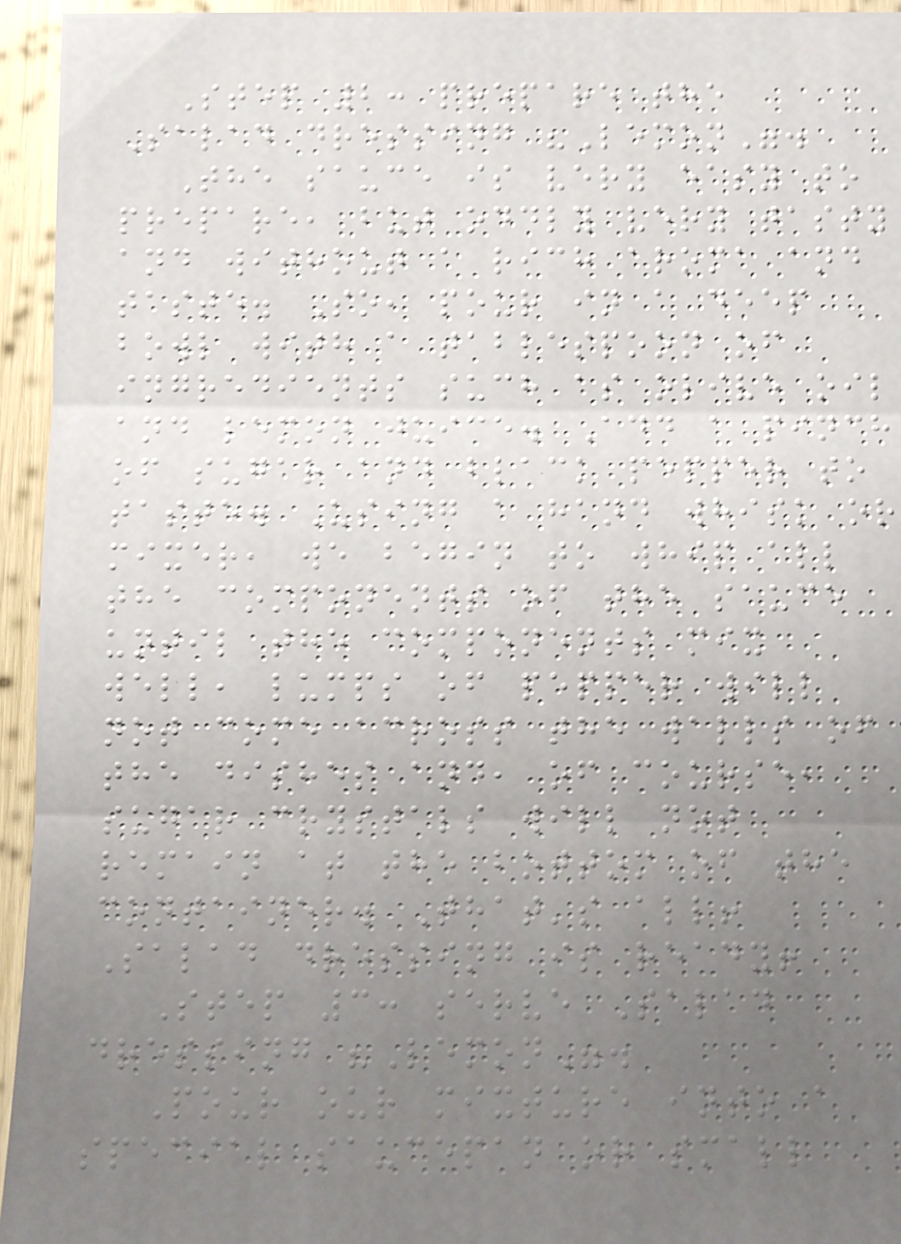Step 2: prepare the
Salad dressing "Lemon".
The sauce is very easy to
prepare, but oddly very tasty
and without a rich aroma and
taste. So, pour in a deep
bowl with a tablespoon of
ingredients such as olive oil
and lemon juice. Add a pinch
of sugar and black pepper to
taste. Using a hand whisk or
mixer, we begin to whip all
the components of the sauce
until the components mix
well, lumps of pepper will
not come across the walls of
the dishes and, of course,
sugar crystals will not
remain at the bottom of the
container. That's all!
Salad dressing is ready!
Step 3: serve Salad
dressing "Lemon".
Pour our mixture into a
special saucepan or small
